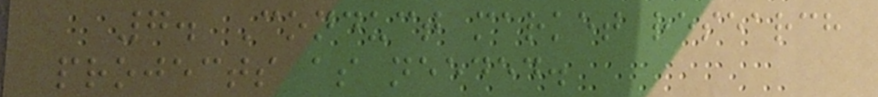7. Conduct market research
projects as needed.
